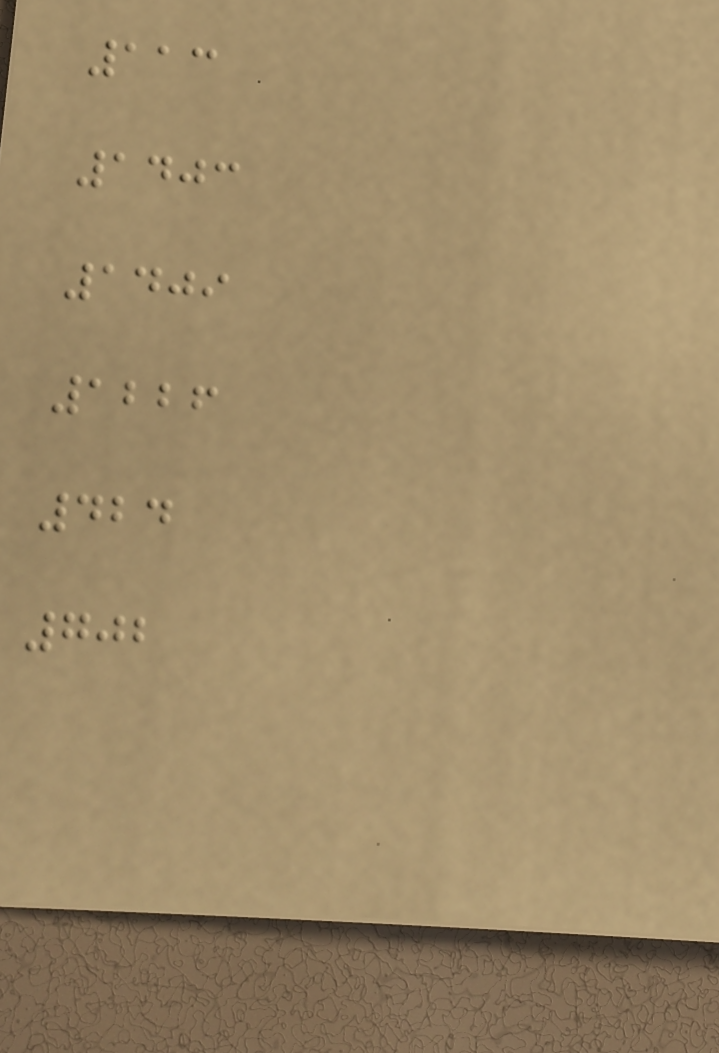113
1403
1409
1226
424
702
